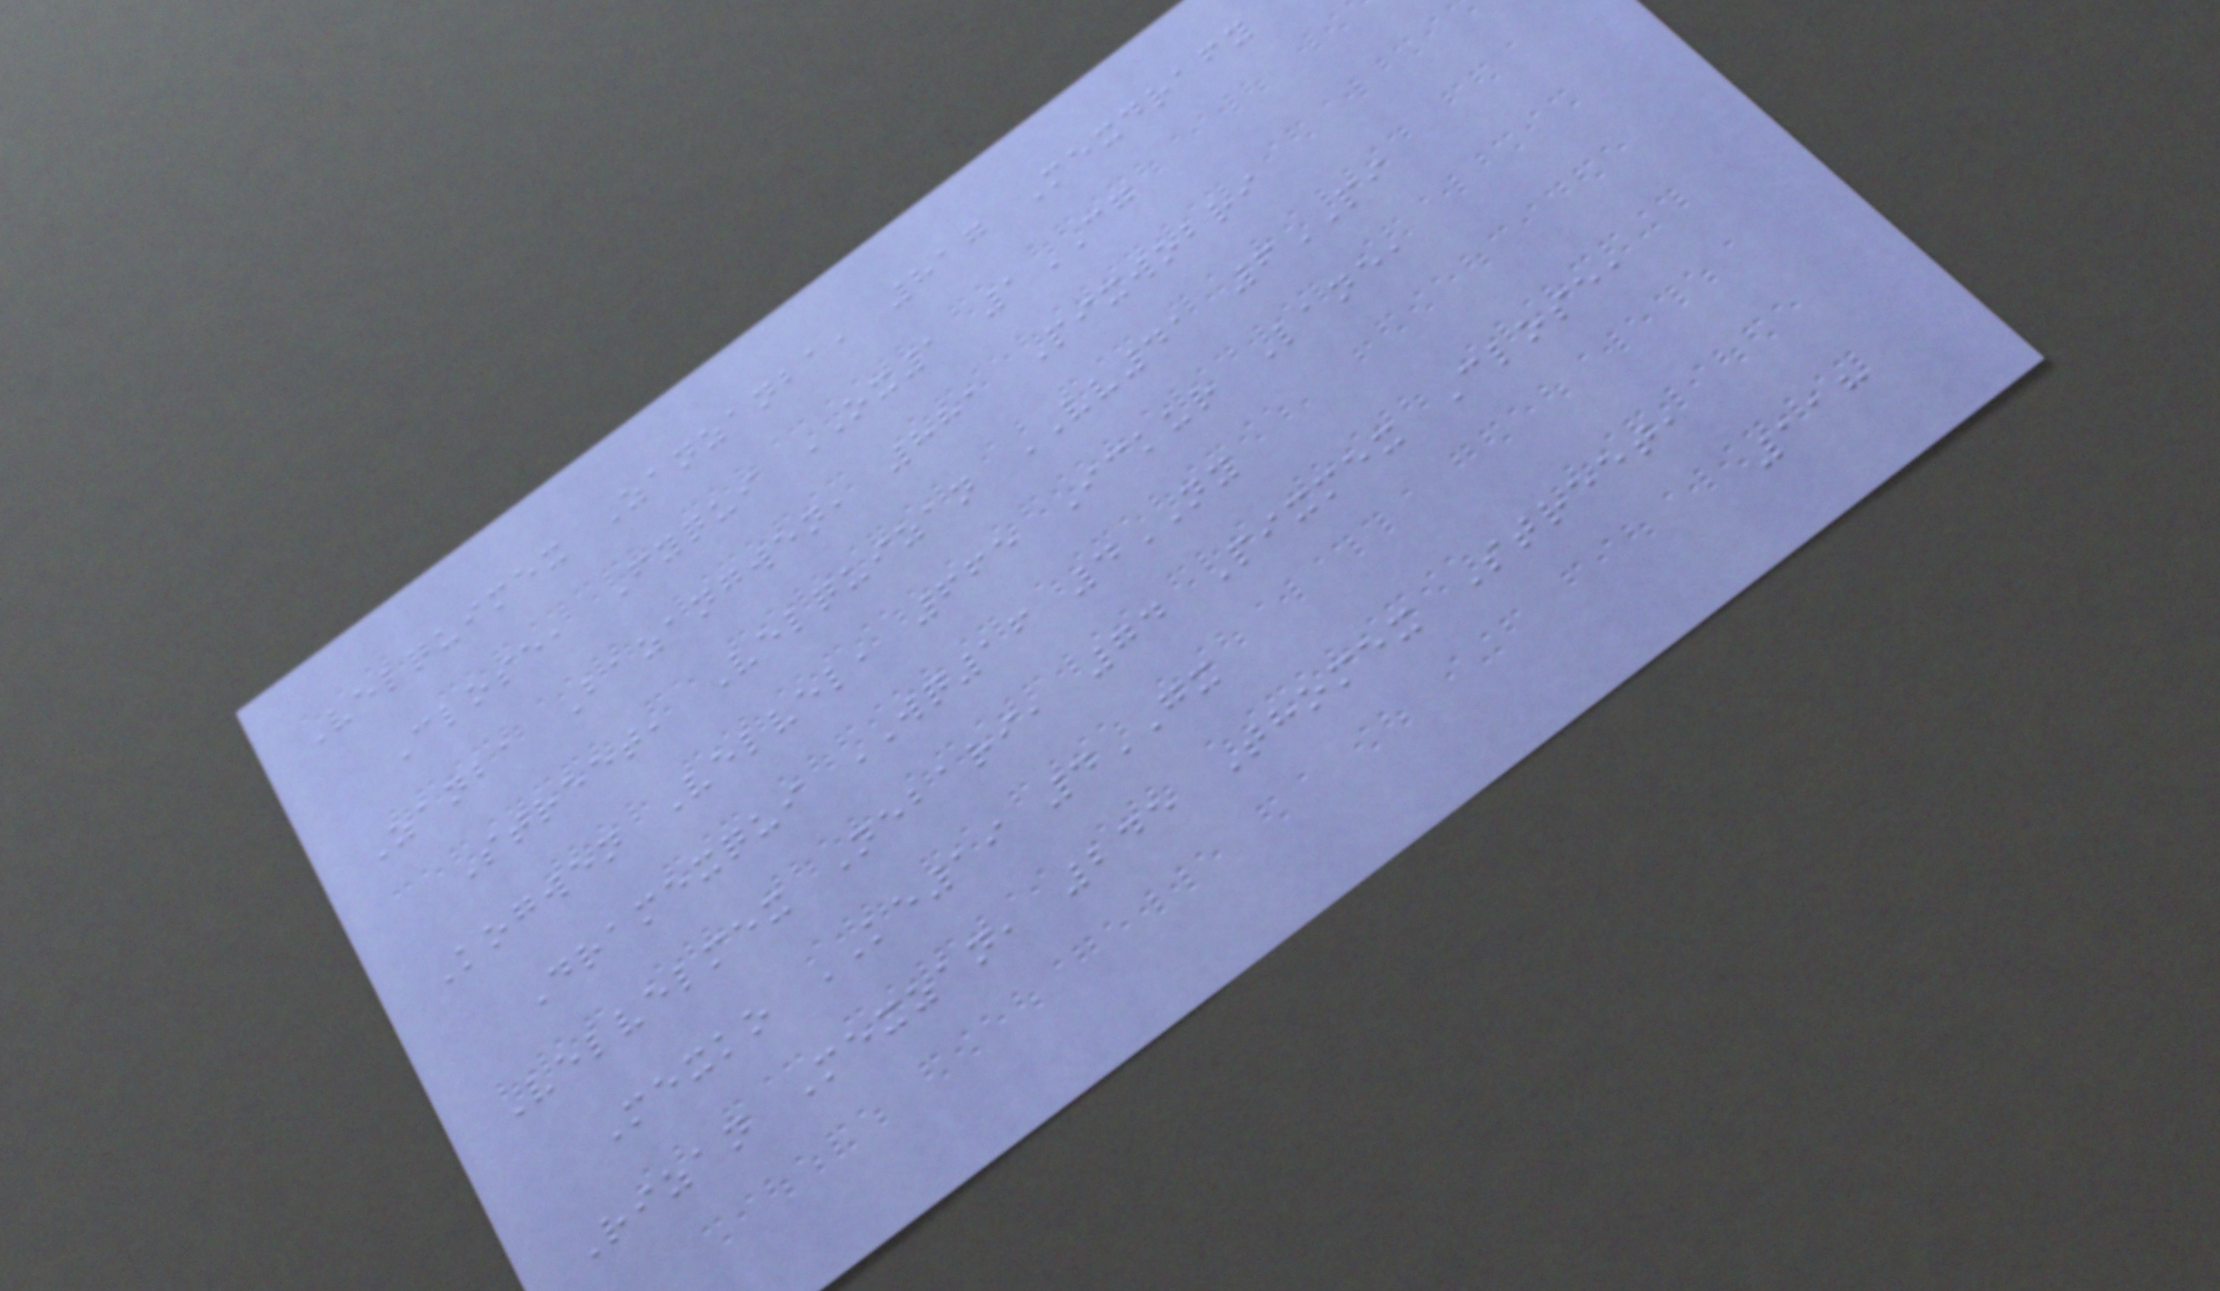Velquimex Zanzanba, 817 Mexdrafy
Close, Fyqui OX1 1CG
Zanba Bazangwen, 881 Pixwobri
Street, Velquizan VV41 6PI
Kogwen Velvel, 665 Ickur Lane,
Dramexqui WQ16 4NY
Velvelmex Nebari, 74 Pixmex Close,
Mexko KE19 4GX
Rizan Mexzan, 245 Thomex Street,
118
